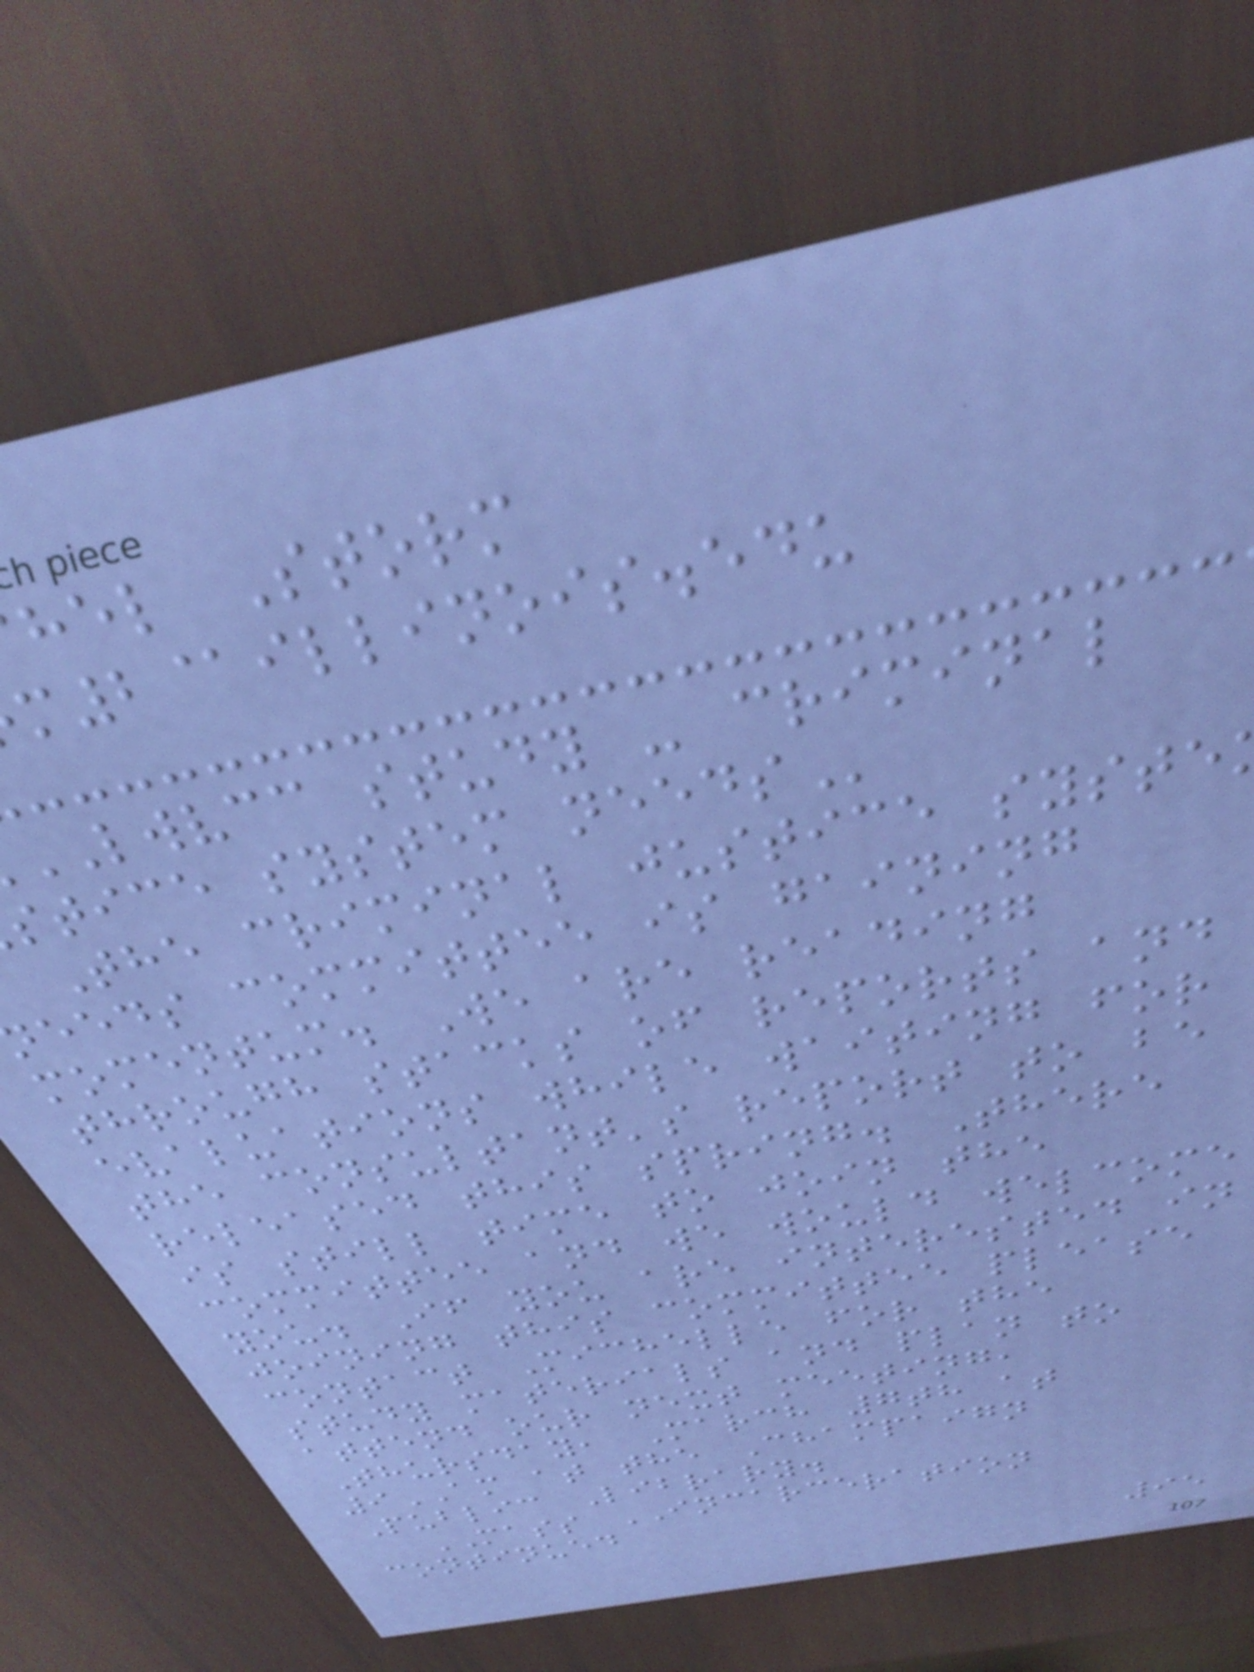hel Storm
m2@illinois.edu
LWVCC study - criminal
stice system
The criminal justice syste
eeds committee is gaining
momentum. We are reading
through stacks of reports and
evaluations while waiting for
the consultant's report to be
released this spring. There
is still time to join the
committee and we would welcome
you. If you are interested in
joining this committee please
contact Michelle for the
study materials and plan to
attend our next meeting,
Thursday, March 7th at
9AM at the Champaign
Public Library.
MASS INCARCERATION
continued
95
